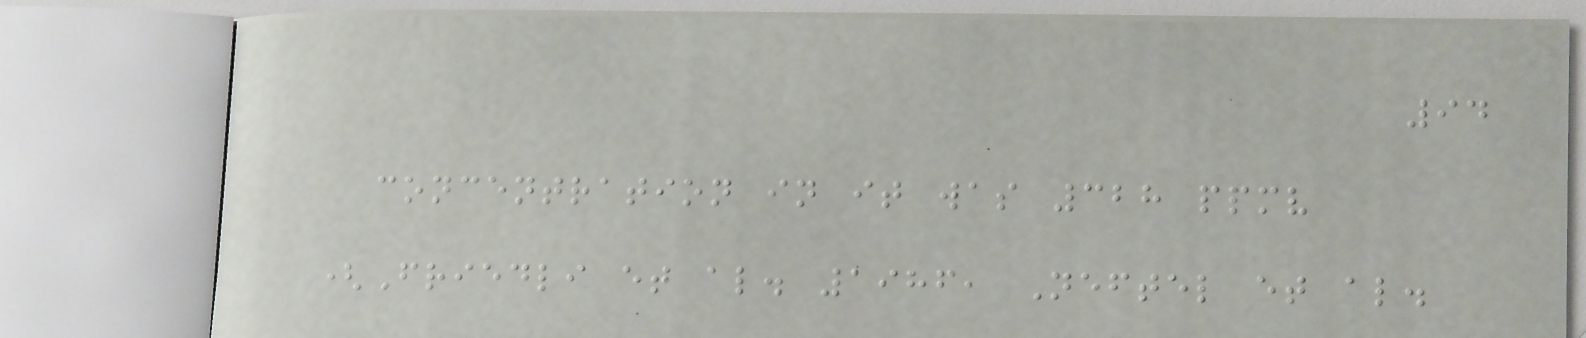94
concentration in it was 328 ppmv
(Friedli et al. 1986, Neftel et al.
